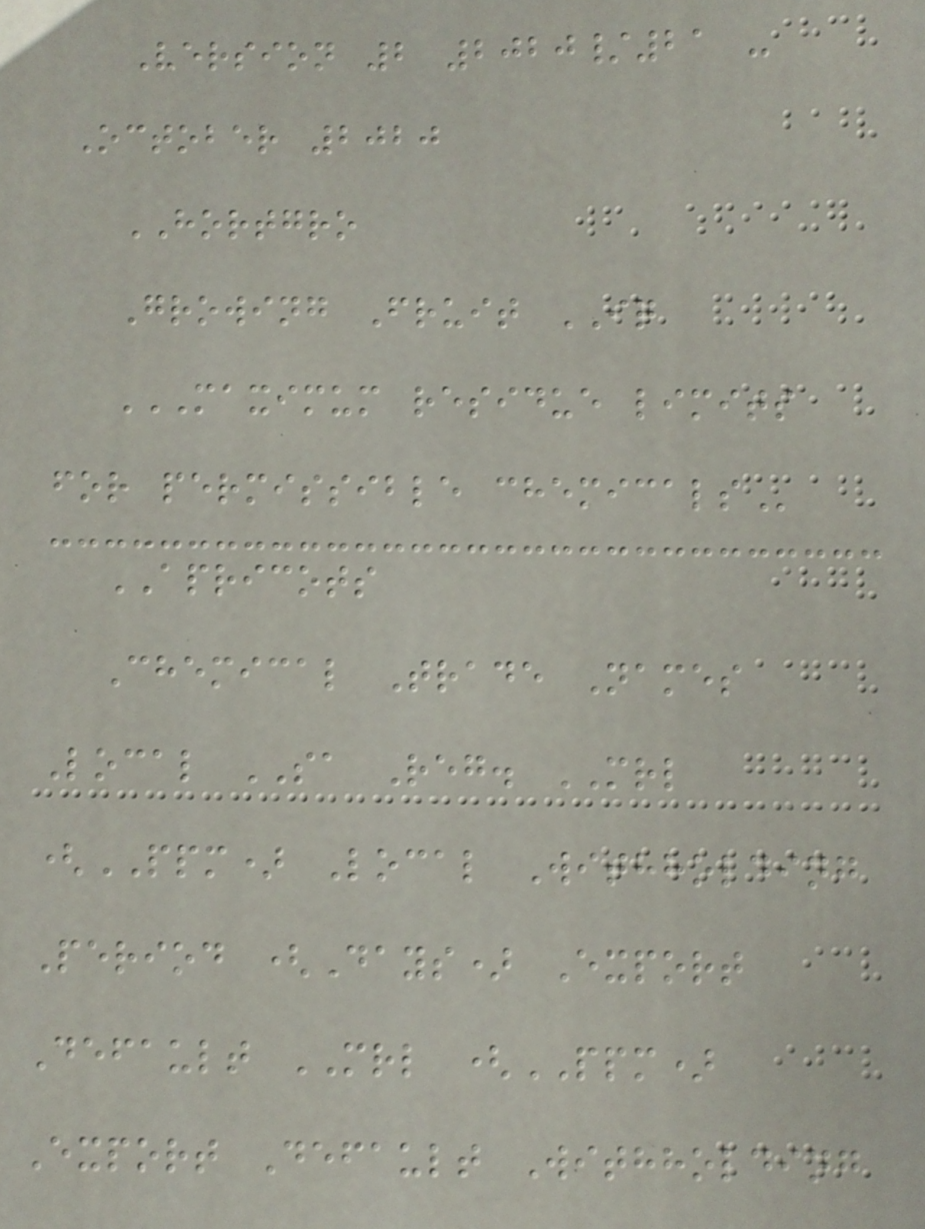Version 2 2020/21 -
October 2020
HORTGRO
Growing Fruit IQ
MAXIMUM RESIDUE LIMITS
FOR PERMISSIBLE CHEMICALS
APRICOTS
Chemical Trade Names
Local SA Reg. MRL
(PPM) Local Withholding
Period (Days) Export
Default MRL (PPM)
Export Default Withholding
